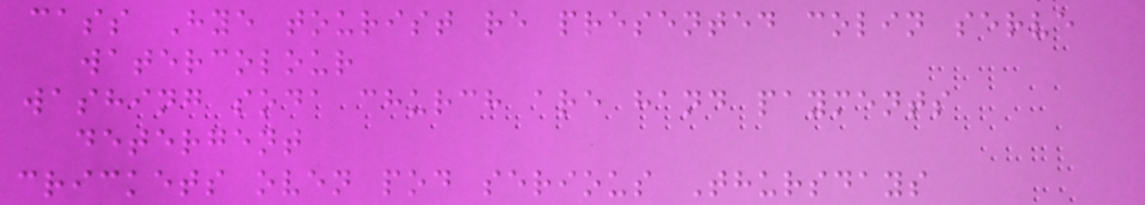cass Hye tourist re presented colin serve
watercolour
washing soda church are hand payments
detergent
crickets oven pod serious Thursdays
